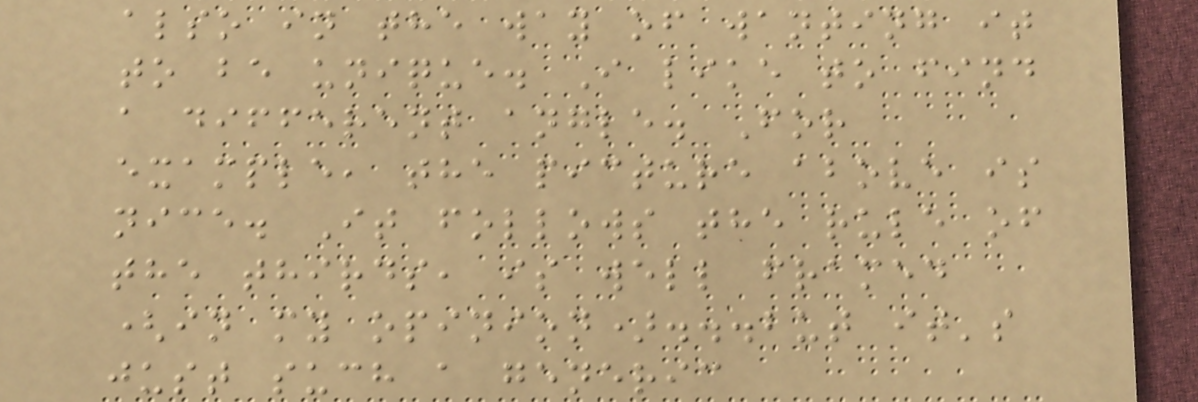also in the way of wanting it
to be unique. I like to find
a different angle. For
example, the picture above is
nice. It follows the rule of
the thirds, is well framed
(in my opinion)...but it's
just such a generic
